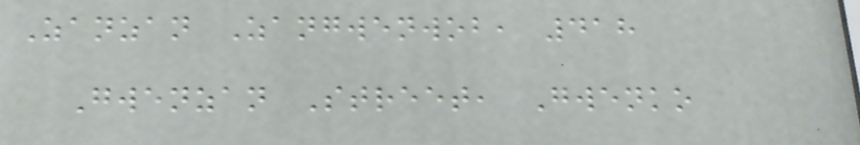Zanzan Zangwenwob, 418
Gwenzan Street, Gwenko
